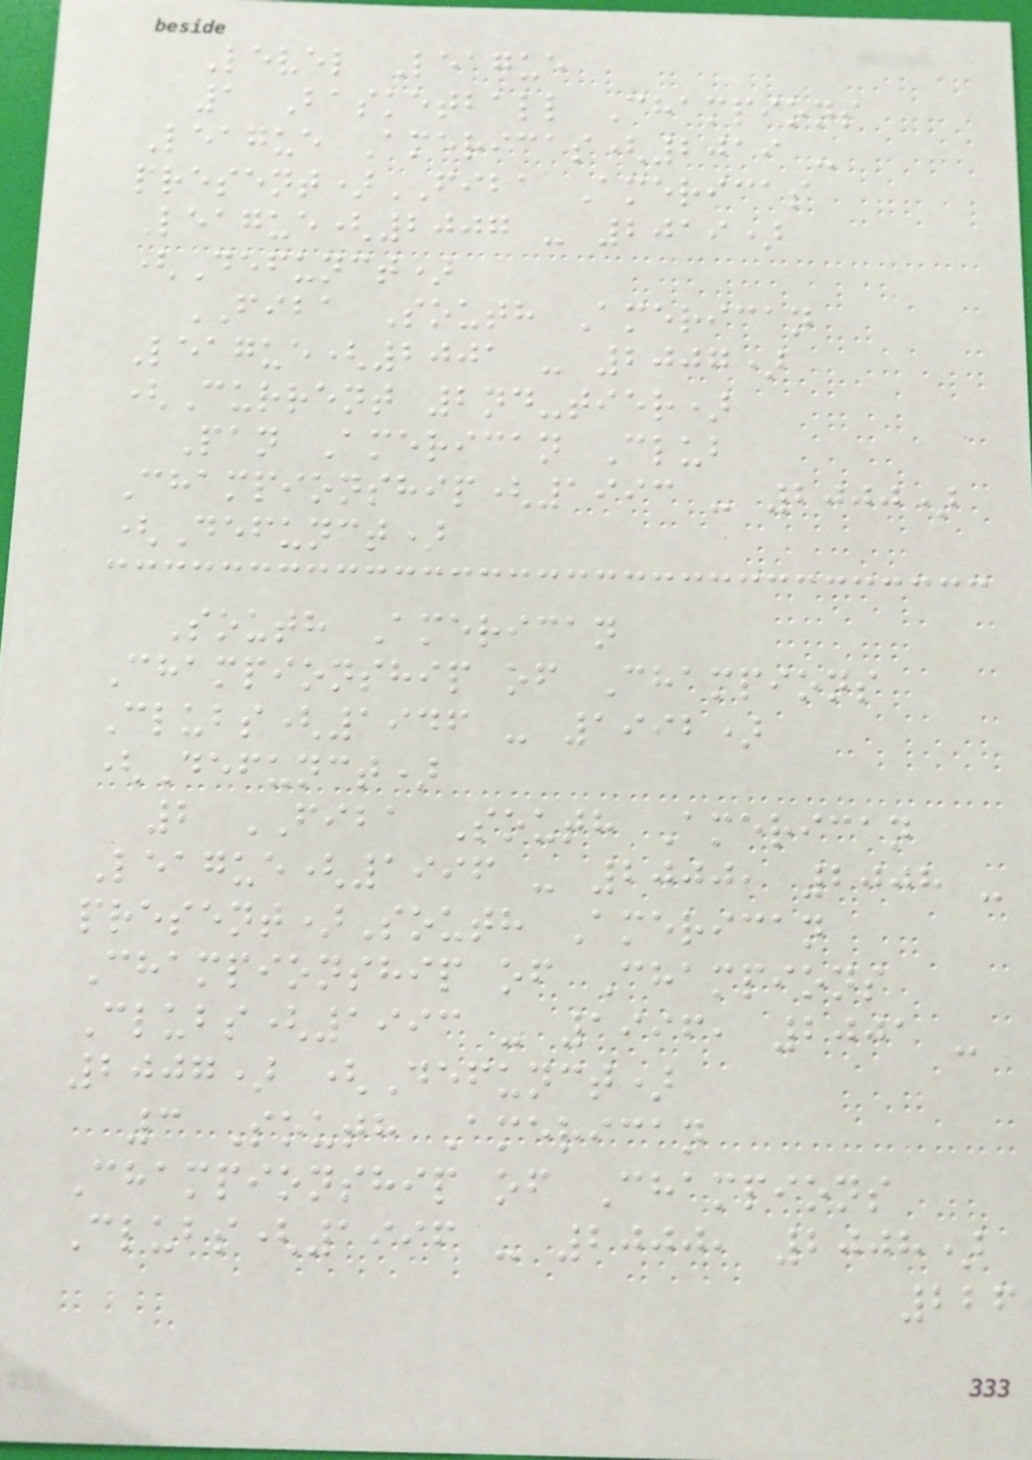Level League
1 Basketball Champions
League Americas(2019 -
present)FIBA Americas
League(2007 - 2019)
(Defunct)
FIBA South American
League(2001 - 2007)
(Current 2nd-tier)
Pan American Club
Championship(1993 - 2000)
(Defunct)
South American
Championship of Champions
Clubs(1946 - 1992)
(Defunct)
2 FIBA South American
League(1996 - 2000, 2008 -
present)South American
Championship of Champions
Clubs(1993 - 1996, 2001 -
2007) (Defunct)
3 South American
Championship of Champions
Clubs(1996 - 2000, 2008)
226
